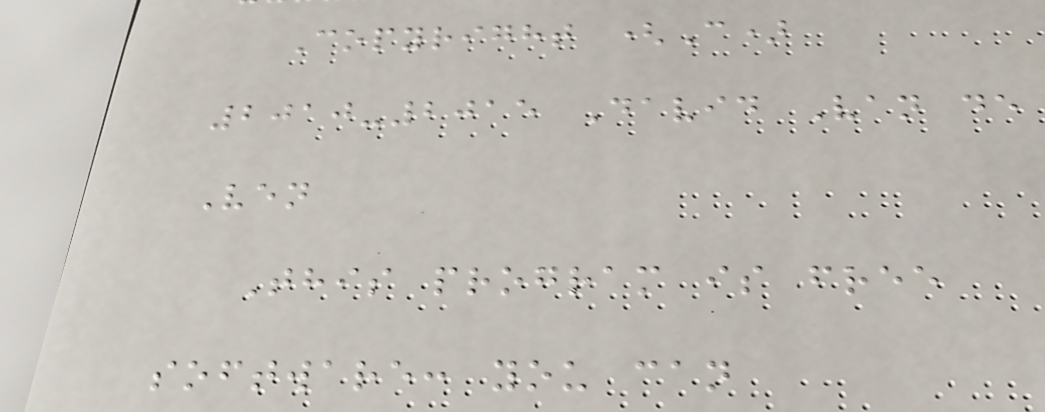Copyright (C)
2010-2015 David Van de
Ven
This program is free
software: you can
